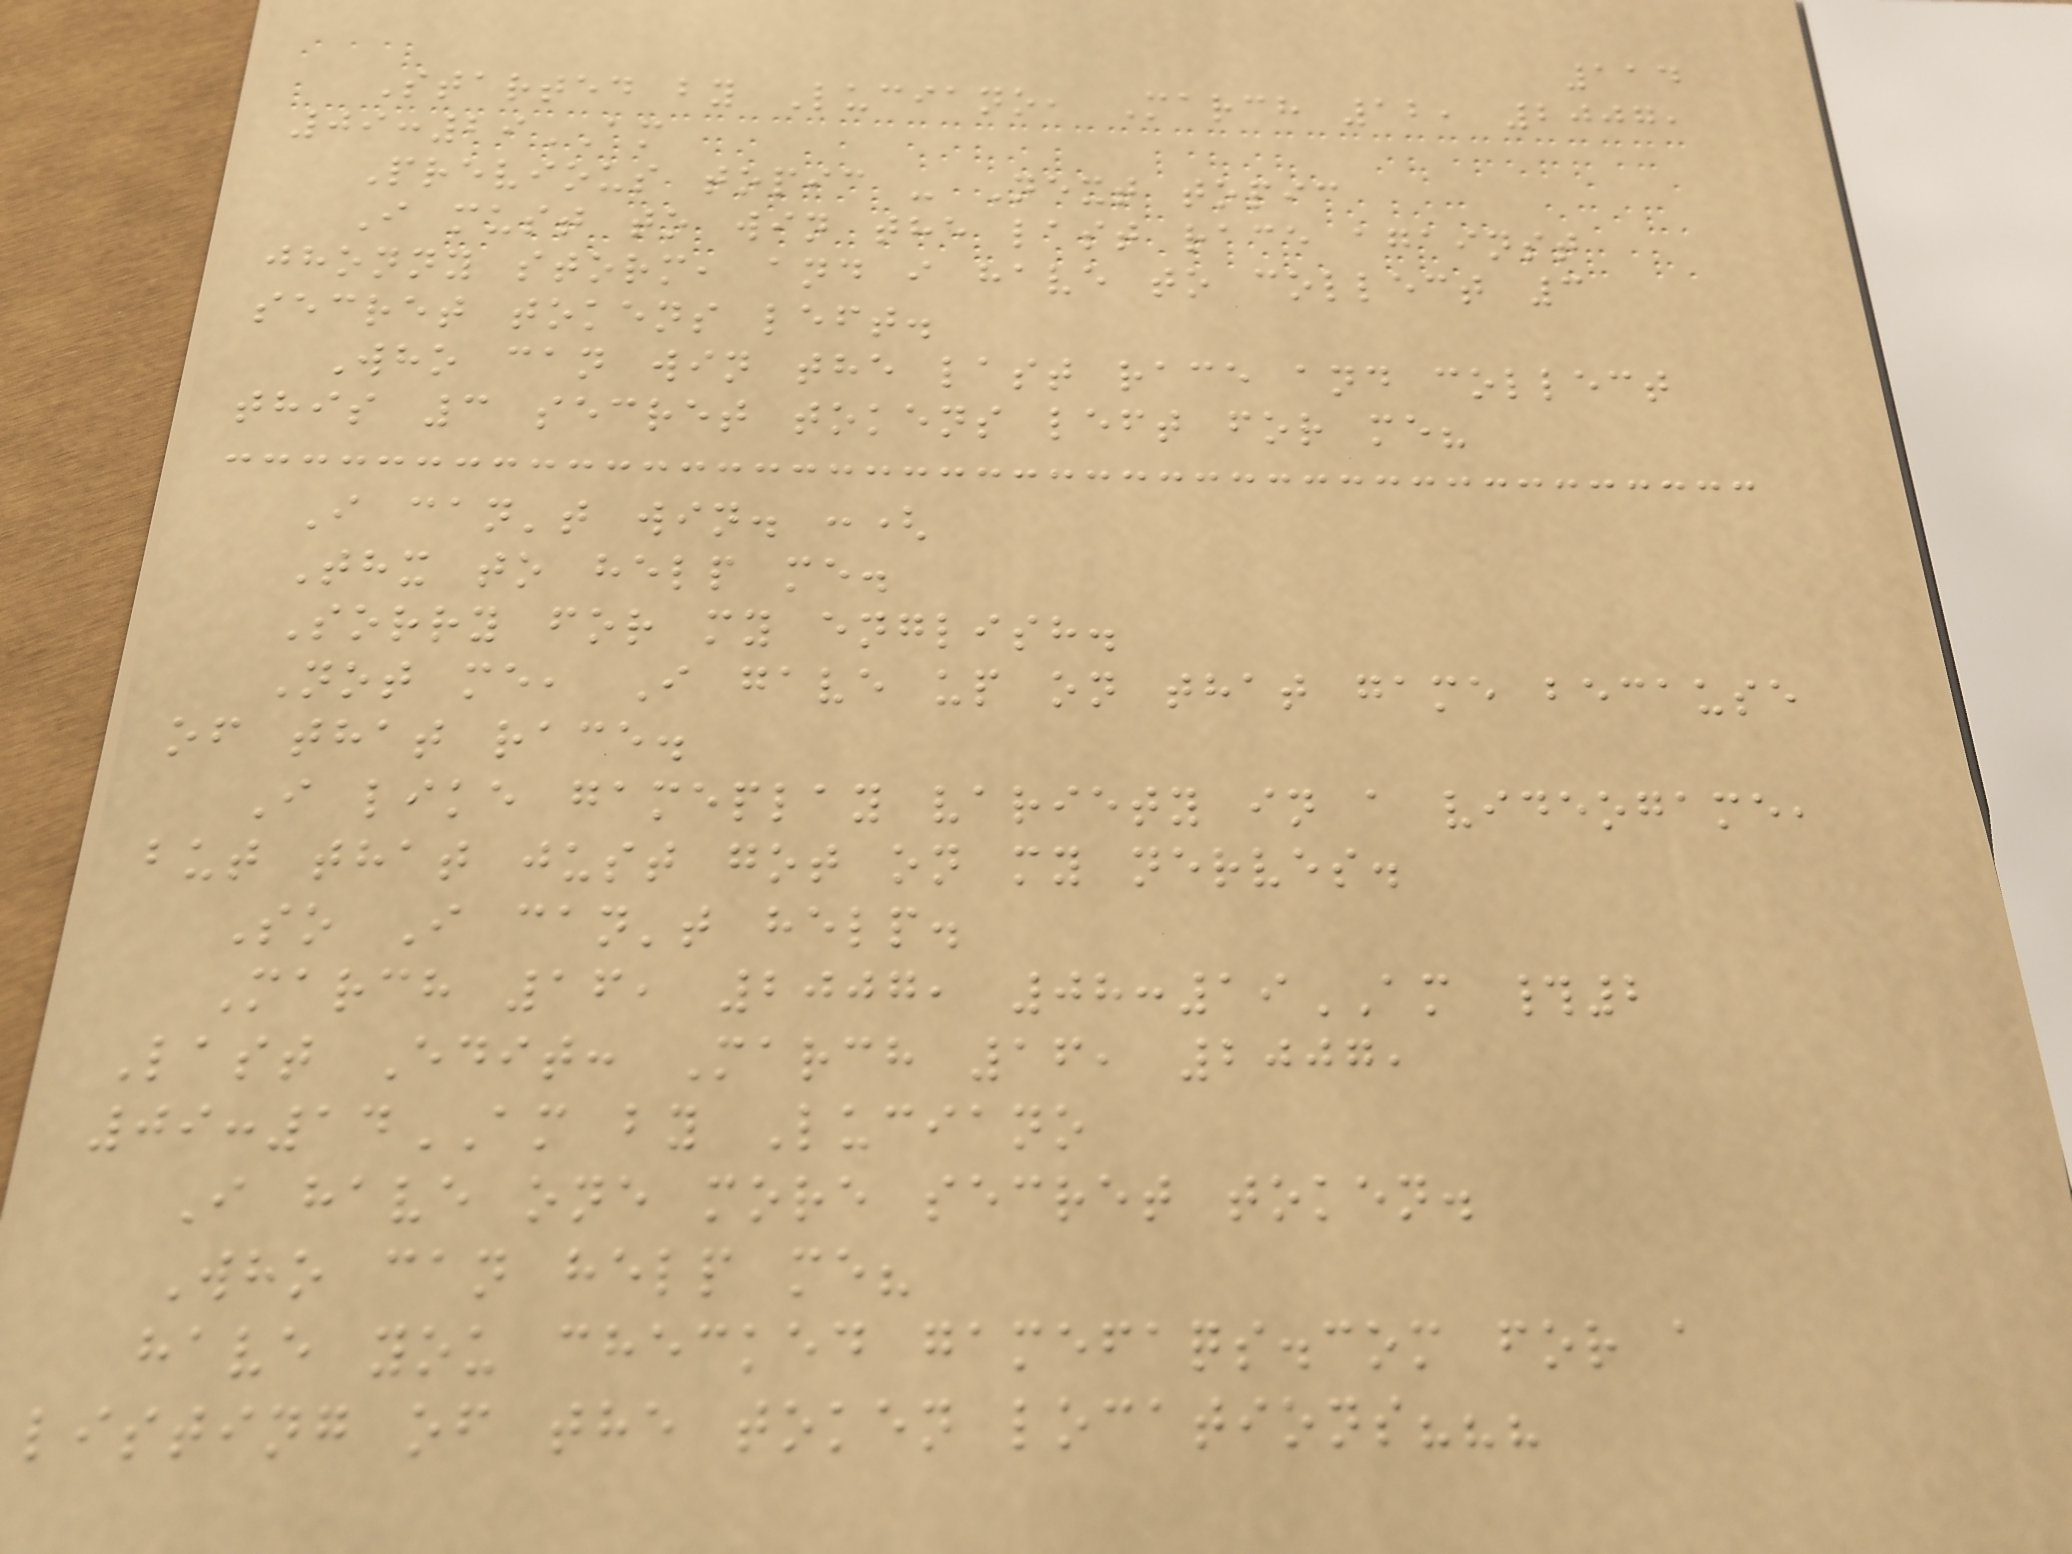114
Started by Luciano, March 12, 2007,
09:29AM
Previous topic - Next topic
I must to win the last race against
jhonny storm, and i have to collect 3
secret tokens left.
Who can win the last race and collect
this 3 secret tokens left for me?
I can't win. :(
Thx to help me.
Sorry for my english.
Not me, I gave up on that game because
of that race.
I like gameplay variety in a videogame,
but that just got on my nerves.
So I can't help.
March 16, 2007, 08:19AM #2
Last Edit: March 16, 2007,
09:14AM by Luciano
I have one more secret token.
Who can help me?
have you checked gamefaqs.com for a
listing of the token locations???
